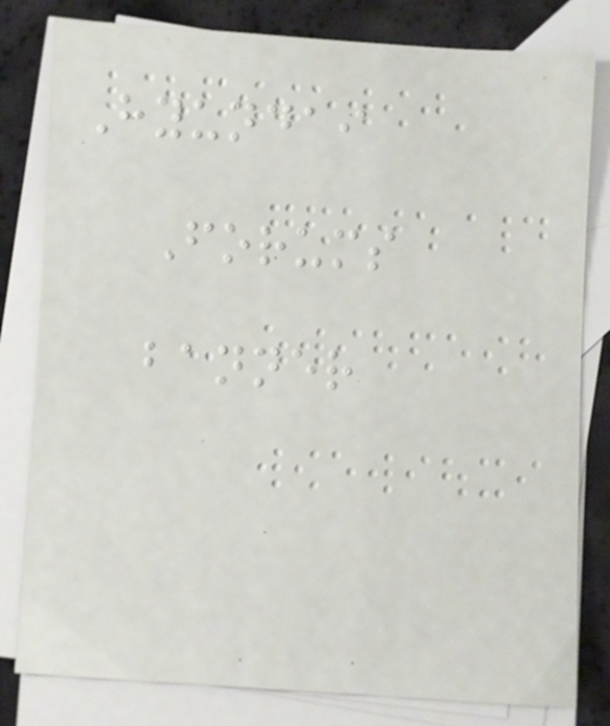Hyundai
Forums
banner
